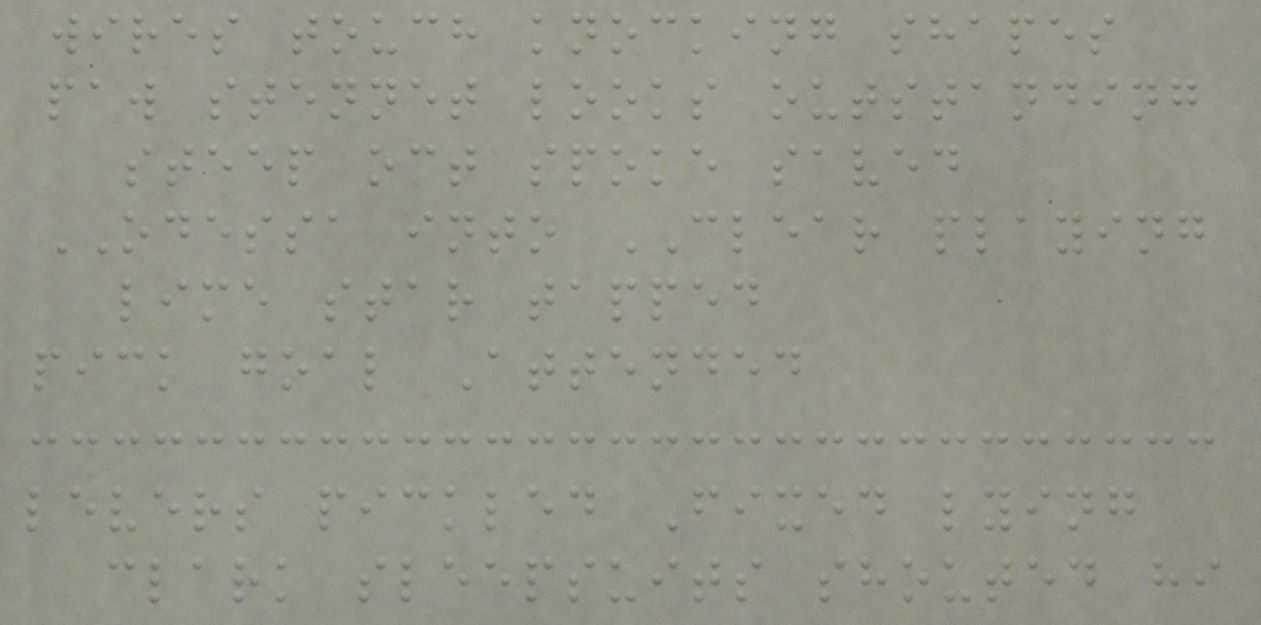wires touch knocking shapes
paw stennet looks outstanding
steep oct spoke saved
ODESSA into CLEAR playing
lime star tapped
pick goal Attended
levers pickled Fixed lying
clark sleepsuits shouted hi
